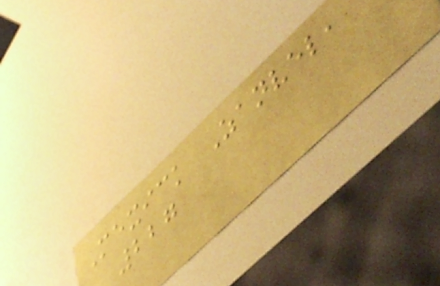Mexick Zanvel,
227
